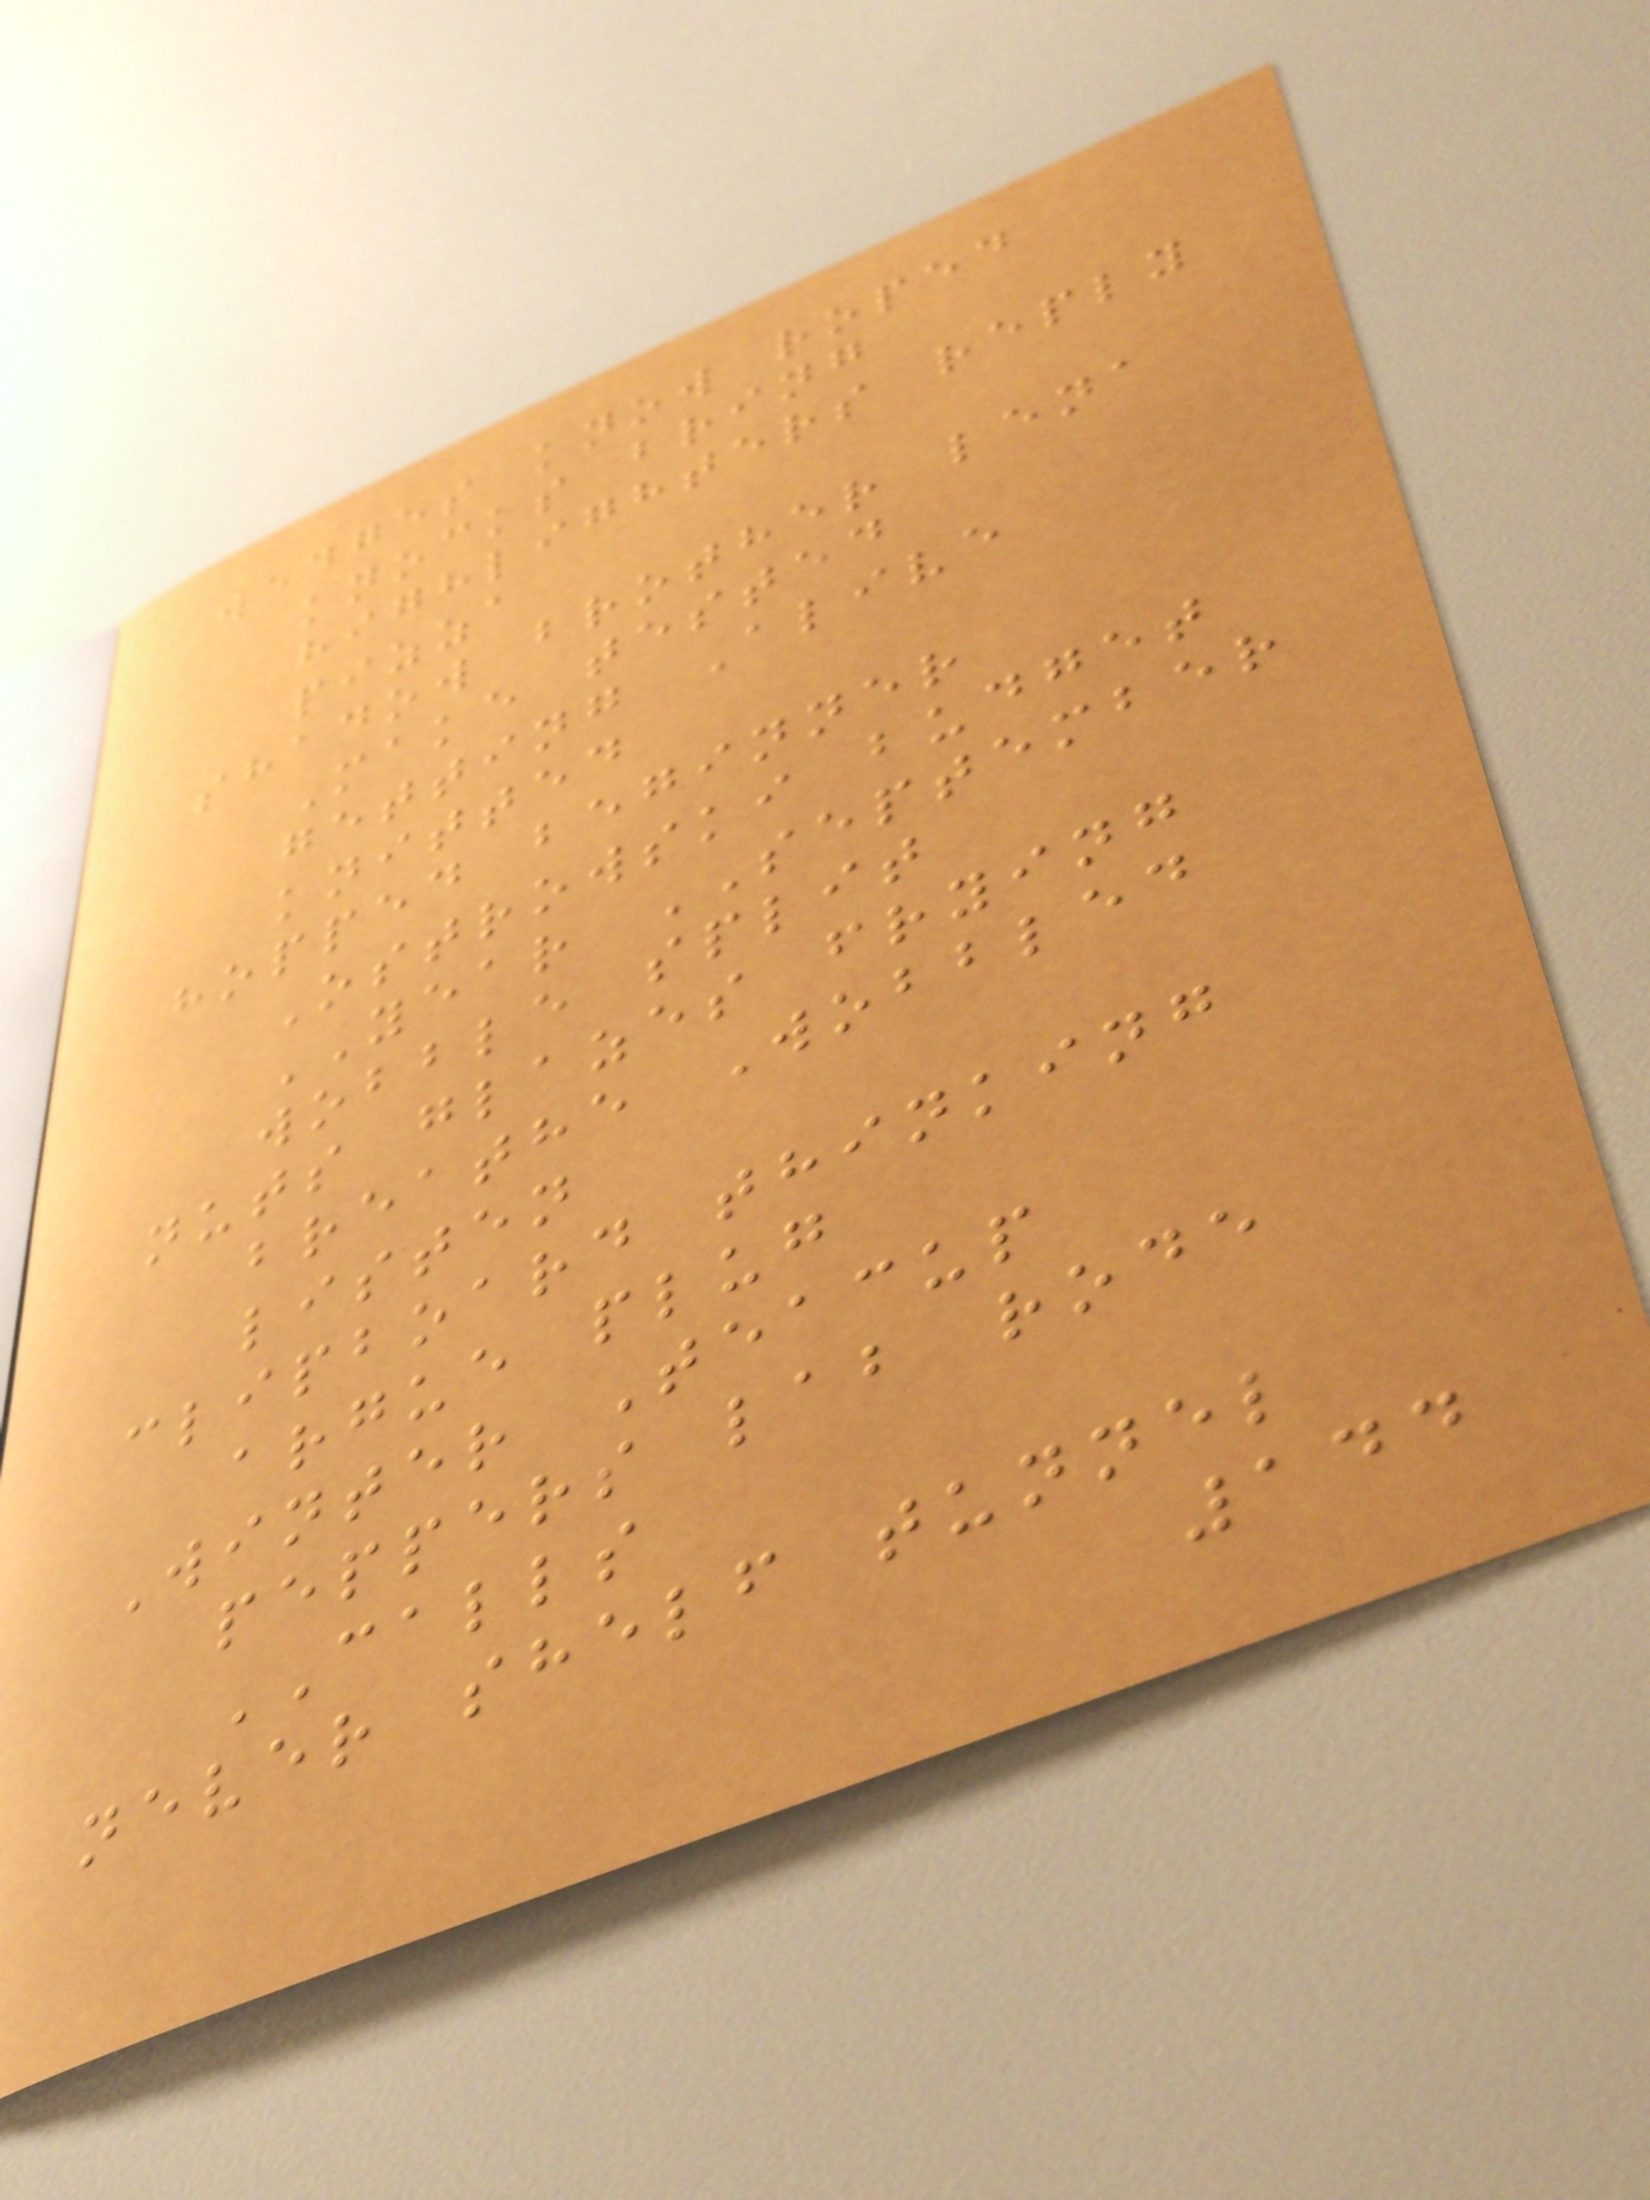wedges know roped
knocks bring
highlighters reply
pizza
shadow brother lena
Make tested
getting Alive
knitted
hopped beginner
Ostrowski budget
YEAR SEPTEMBER
wobble split
nuts glazes frying
breathe Wobbled
listen
clipboard thinking
argue plug
Winter Teacup
peppers lab rode
CALLS
never shelf tunnel
144
